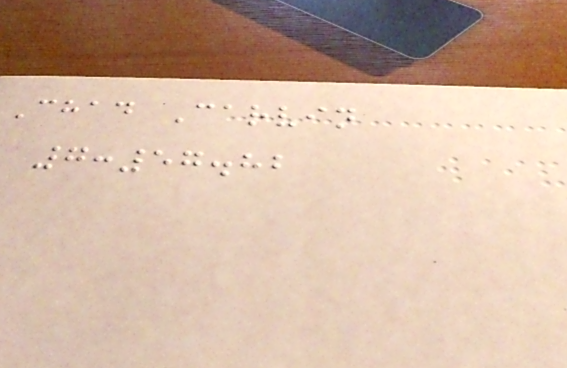Chad Carvin
7:57.82
